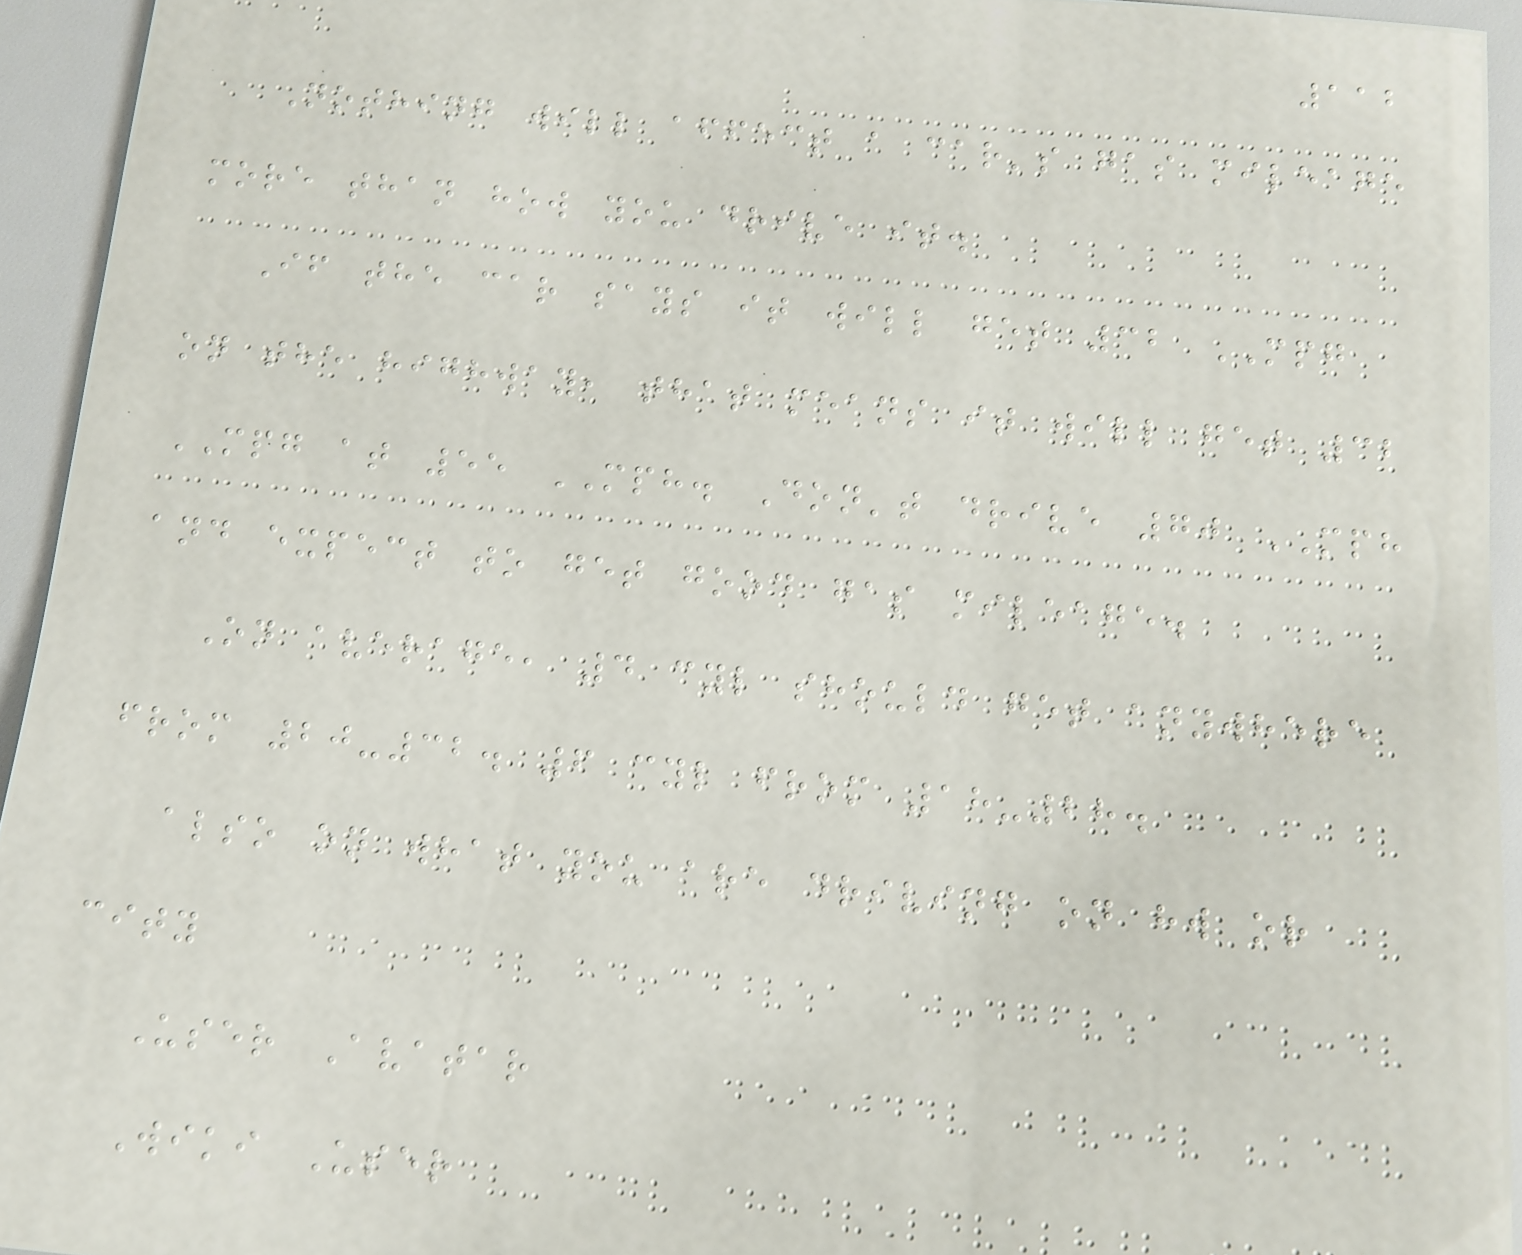112
Nothing will affect a car's gas mileage
more than how you drive it.
If the car says it will get 32 MPG
on the highway, that means it will get 32
MPG at 55 MPH. Don't drive 70 MPH
and expect to get good gas mileage.
On average, 4 cyl should get anywhere
from 20-32. 6 cyl from 18-28.
also on what you are driving on hw or
city
User Avatar
Wiki User
